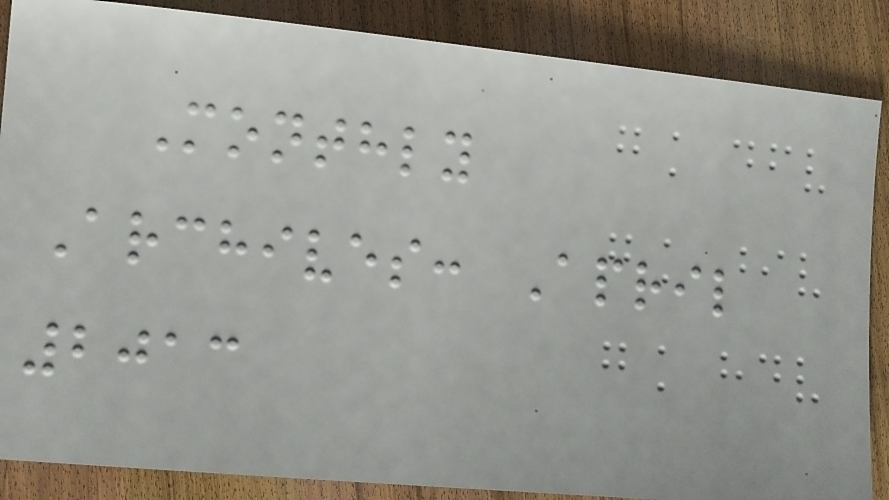Monthly
Archives: April
2013
